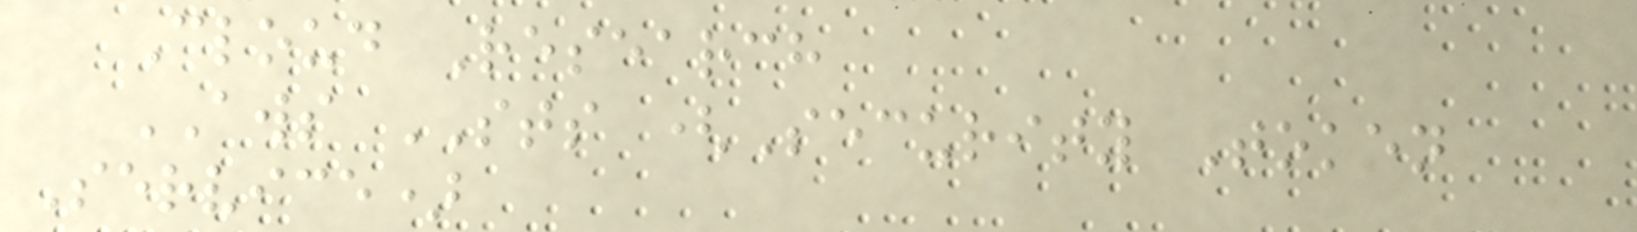Cloud Research
AWS STS (Security Token
Service)
